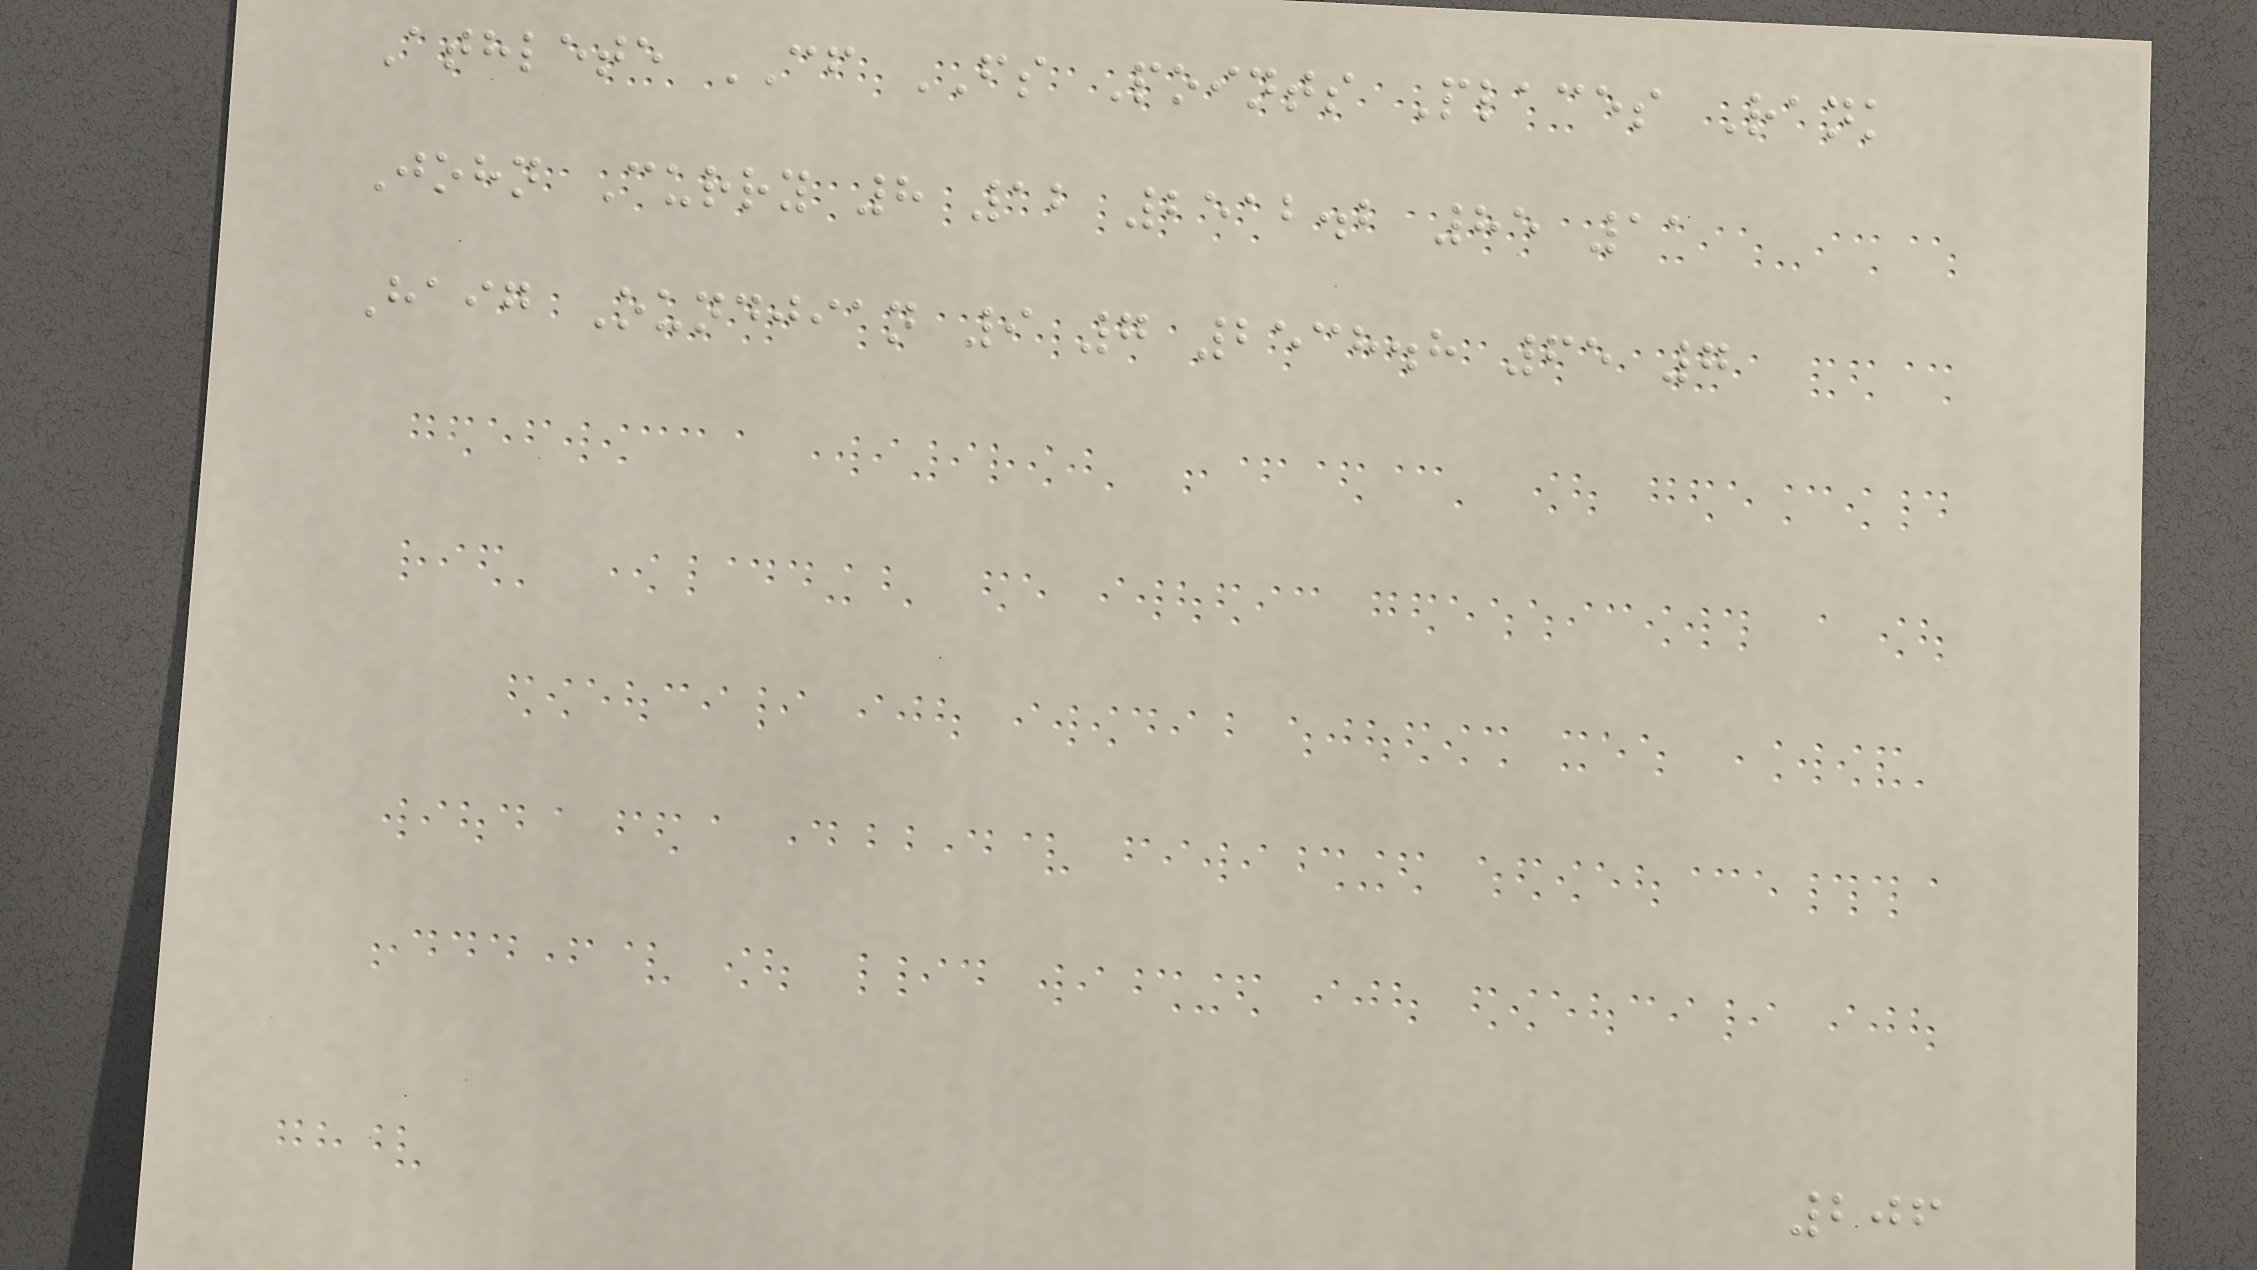Athlete CF FS Points Places Rank
John Curry 8 12 2512.2 85 11
Haig Oundjian 9 7 2538.8 65 7
206
